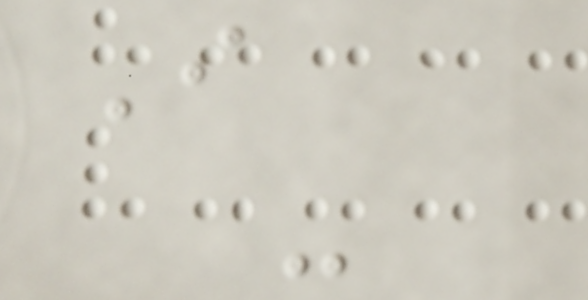I
-
